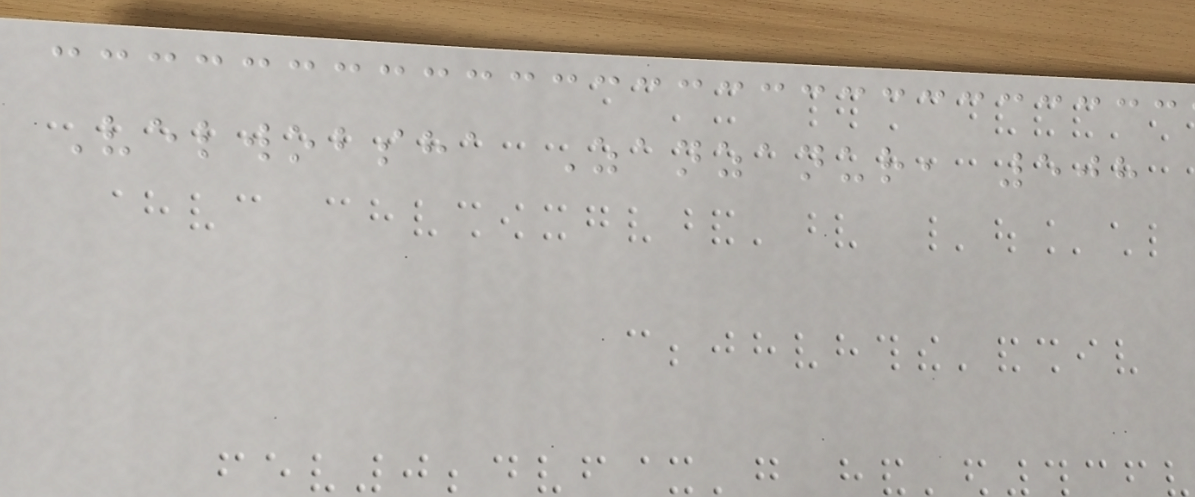Velwobsha Zanzanur, 508
